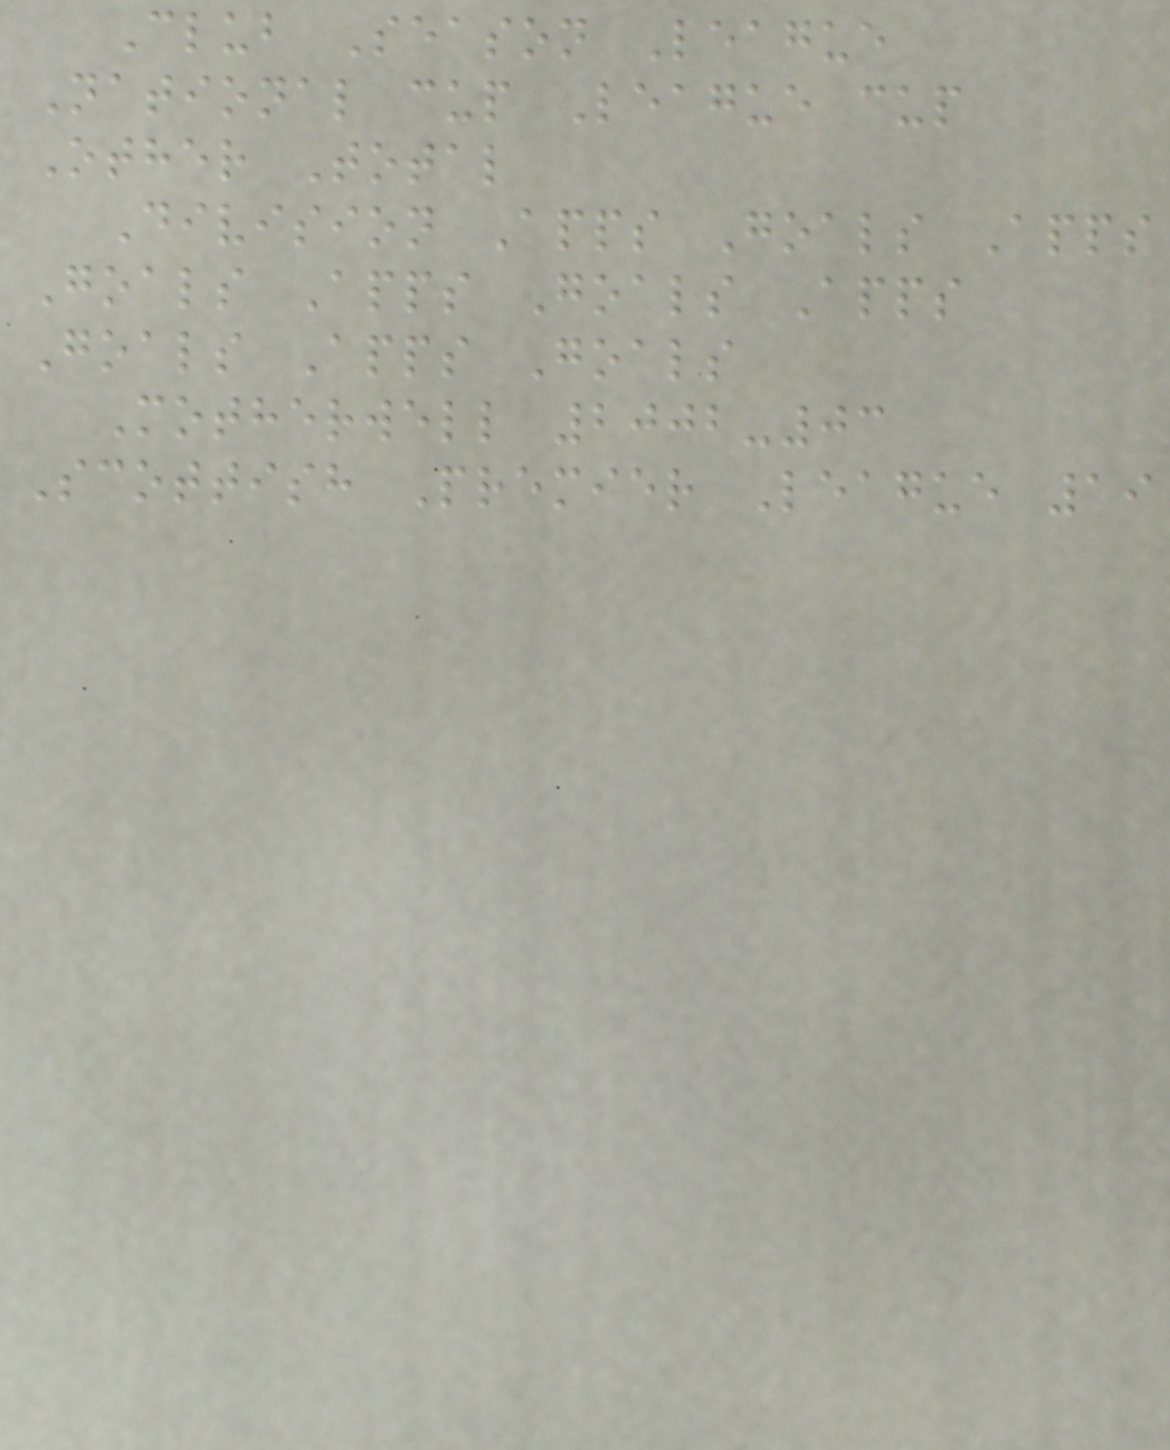Club Season League
National cup League cup
Other Total
Division Apps Goals Apps
Goals Apps Goals Apps
Goals Apps Goals
Motherwell 2002-03
Scottish Premier League 19
